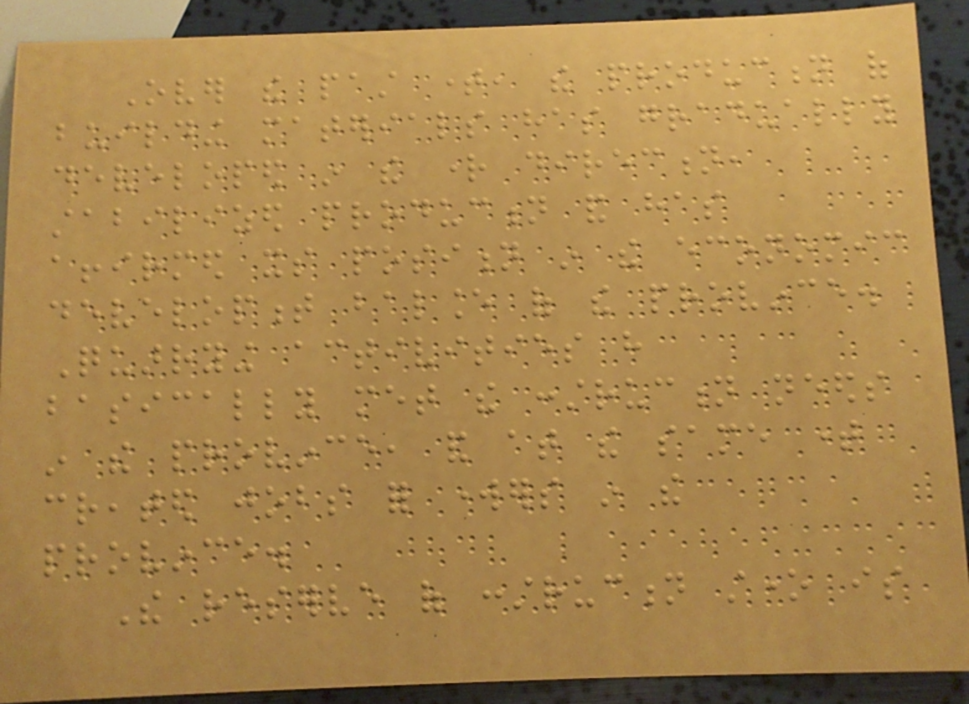Over the past time, the production of
building materials has gradually
developed in the right direction,
stabilized production and has
affirmed its position in the economic
development balance of the province.
Quarrying activities have
basically met the construction needs
in the province, and at the same time
created jobs for workers in the
province.
The reserve of construction stone is
